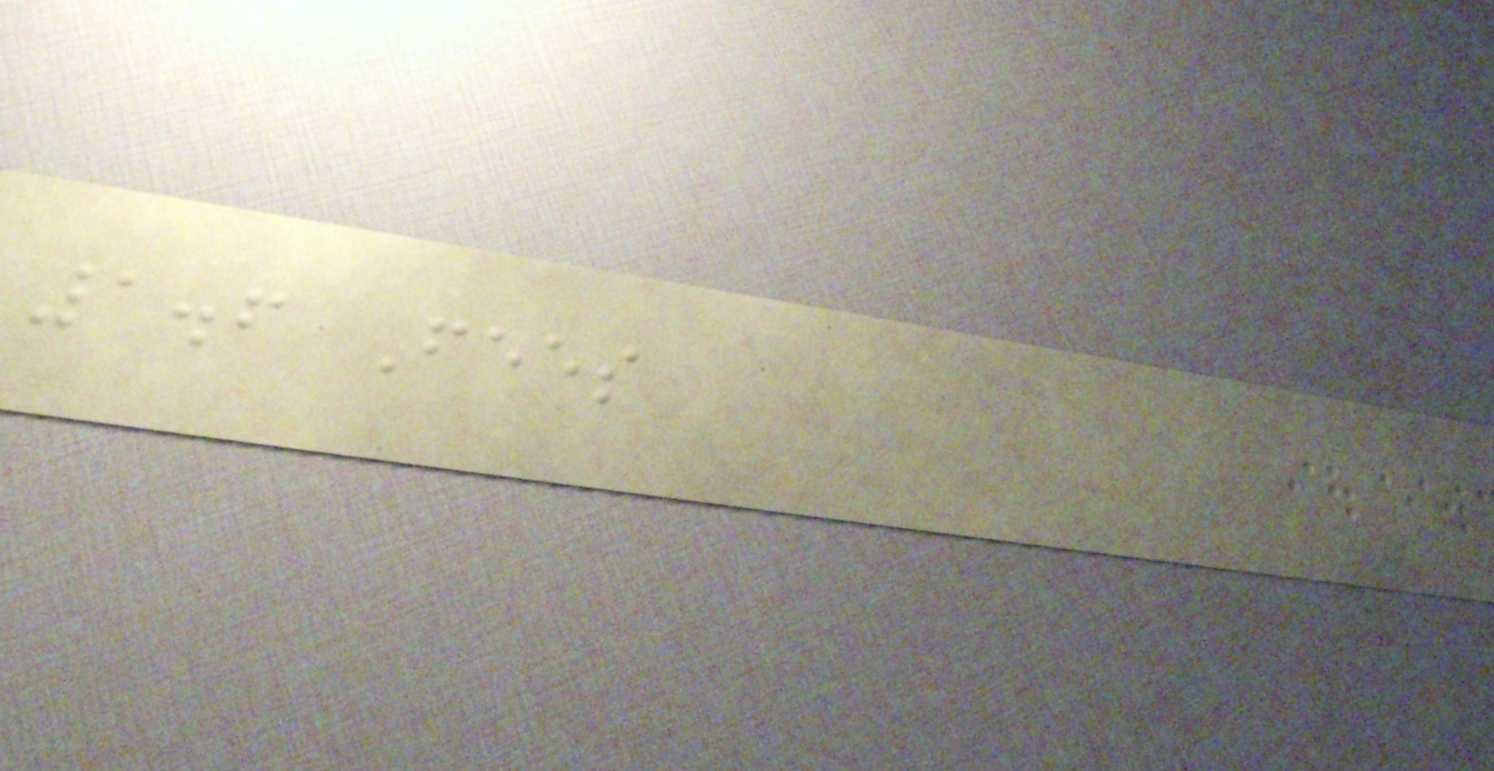1.6 Fees
